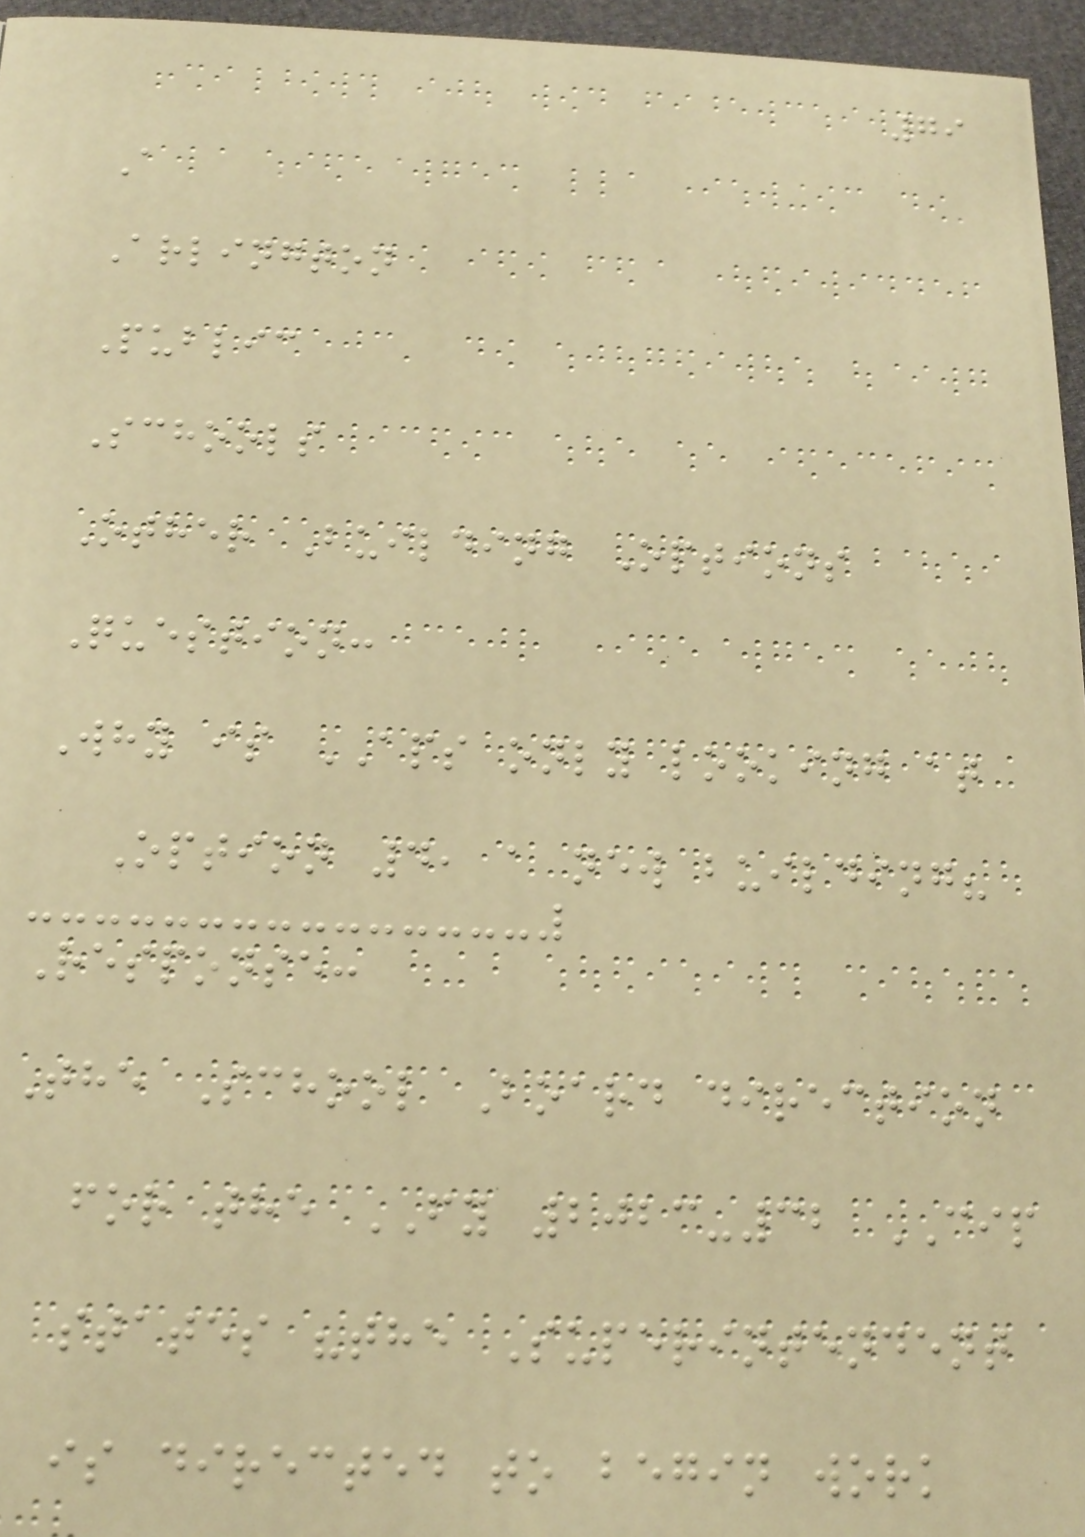79
A
Arlington
Public
Schools
Other Building Options
Question:
Why is APS only looking at
Option 4, a new building?
Response:
The School Board direction
for the FY 2023-32 CIP
states "the Superintendent
is directed to begin work
